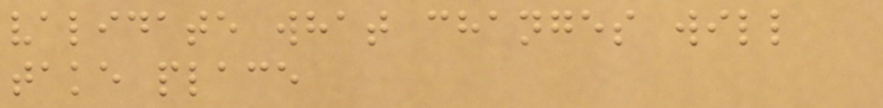validate what changes will
take place
